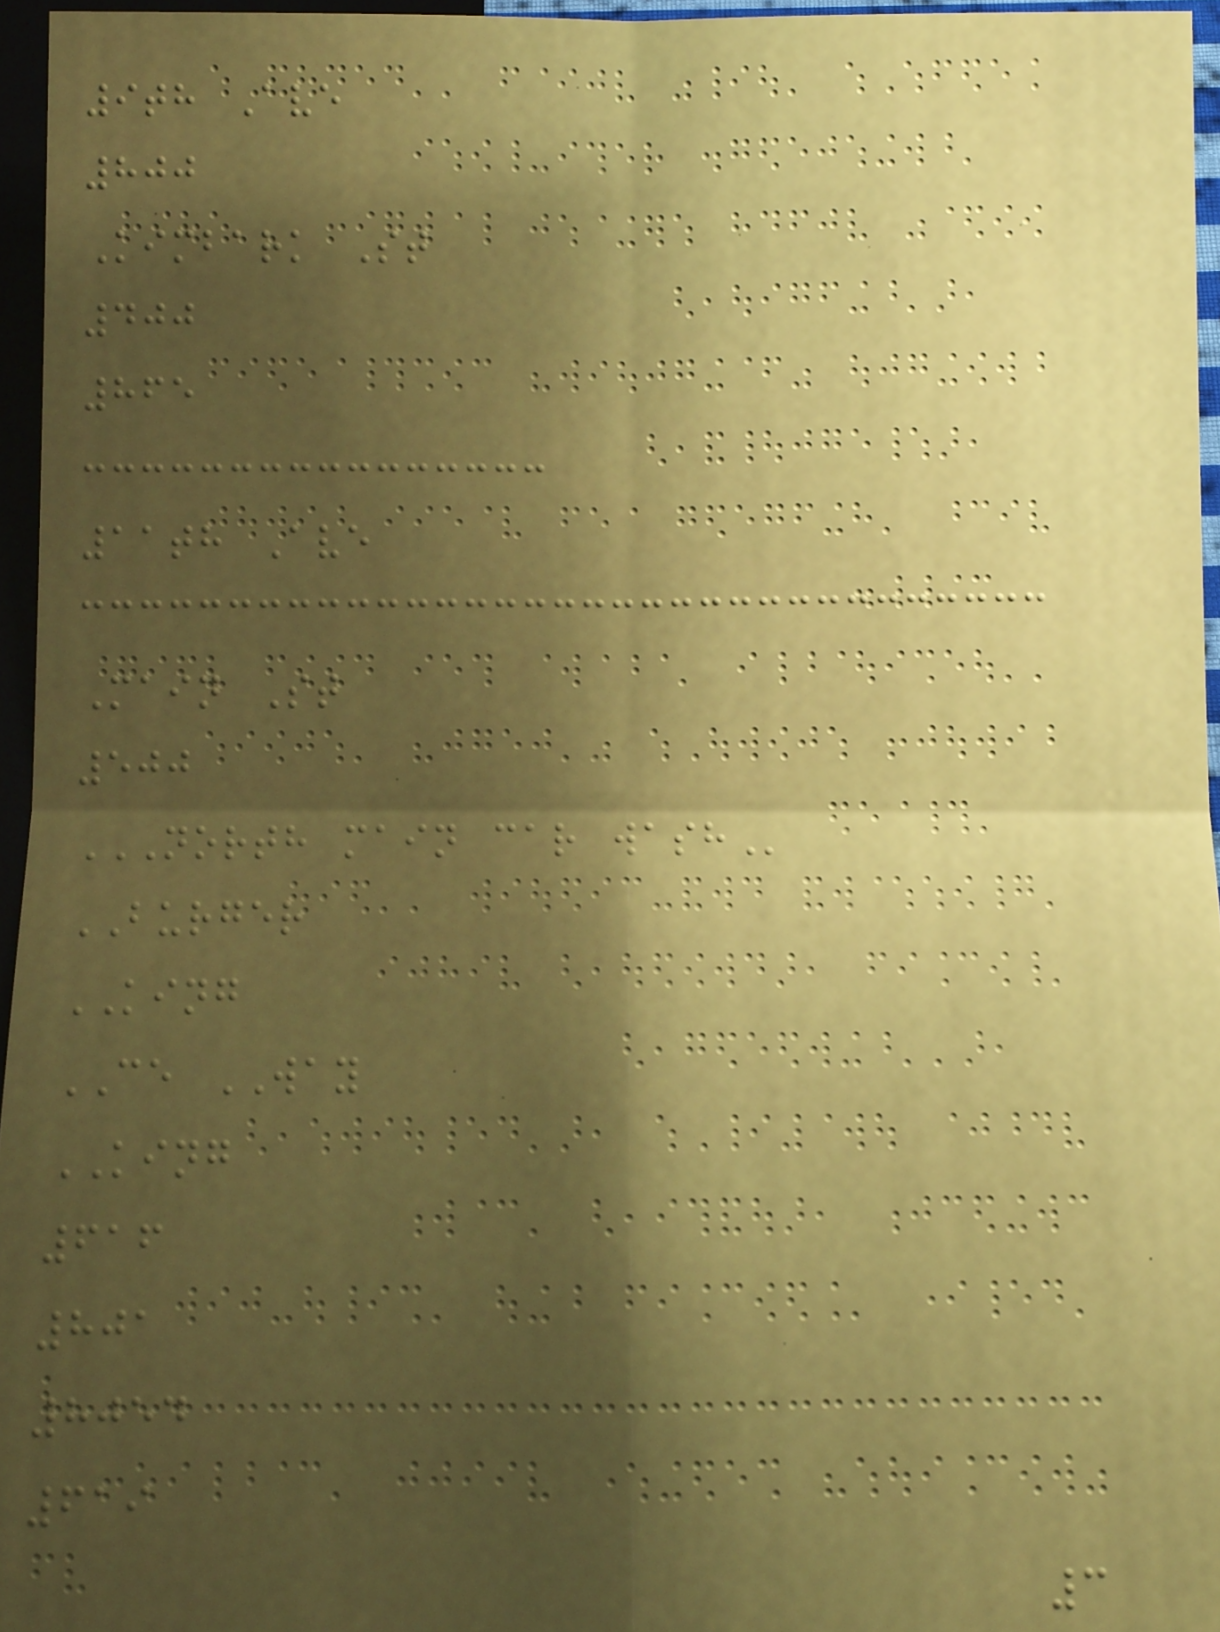9th Ave
800
Kimbark St
400
865
11th Ave
Main St
500
NORTH MAIN CAR WASH
BURGER
KING
CE WAY
KING
616
801
8054
619
3
